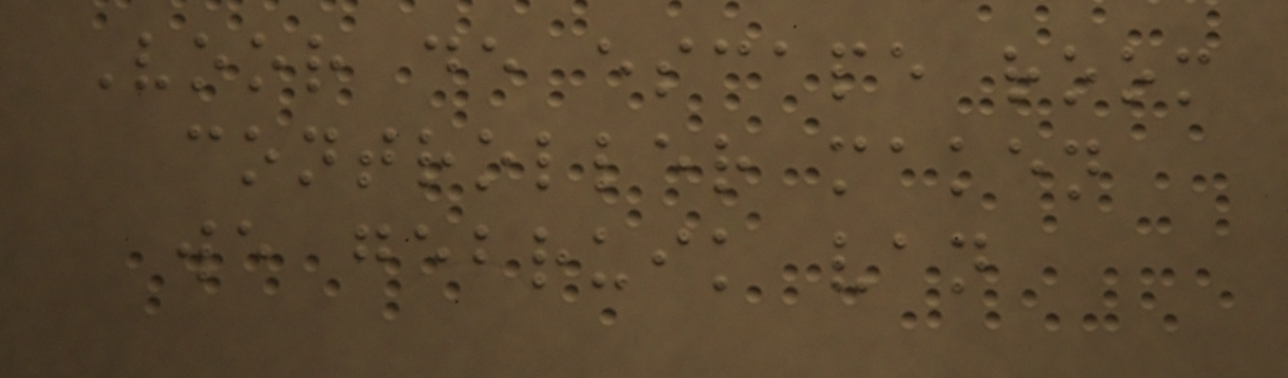Voor de escape room
controller maken
we gebruik van
